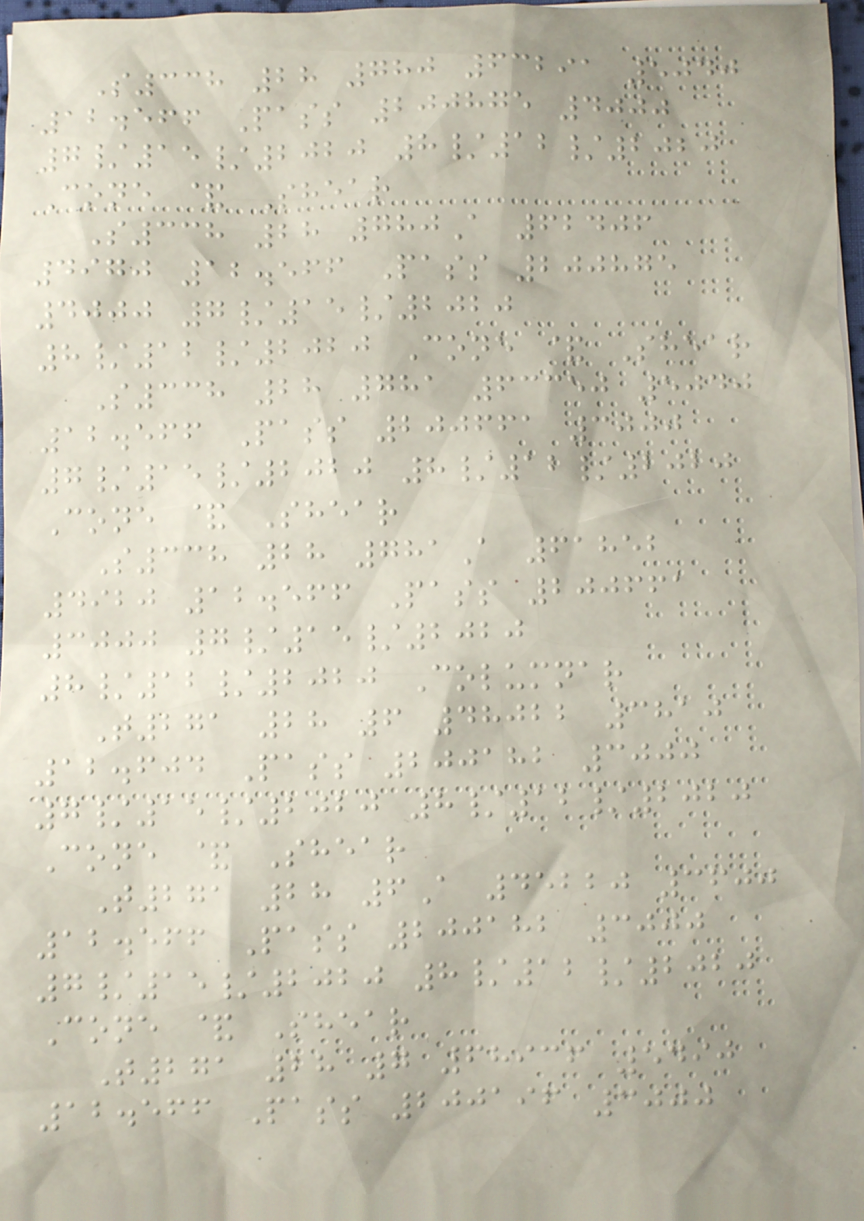S338 28 780 63291 5040
12.566 Pass 200875 4000
7/15/2020 8/12/2020
Cone & Shear
S338 28 780A 62406
4970 12.566 Pass 200875
4000 7/15/2020
8/12/2020 Cone & Shear
S338 28 781 63350 5040
12.566 Pass 200661 3000
7/15/2020 8/12/2020
Cone & Shear
S338 28 781A 61852
4920 12.566 Pass 200661
3000 7/15/2020
8/12/2020 Columnar
T271 28 6 48022 3810
12.604 Pass 200182 3000
7/15/2020 8/12/2020
Cone & Shear
T271 28 6A 45220 3600
12.566 Pass 200182 3000
7/15/2020 8/12/2020
Cone & Shear
T271 28 7 68936 5490
12.566 Pass 200196 3000
